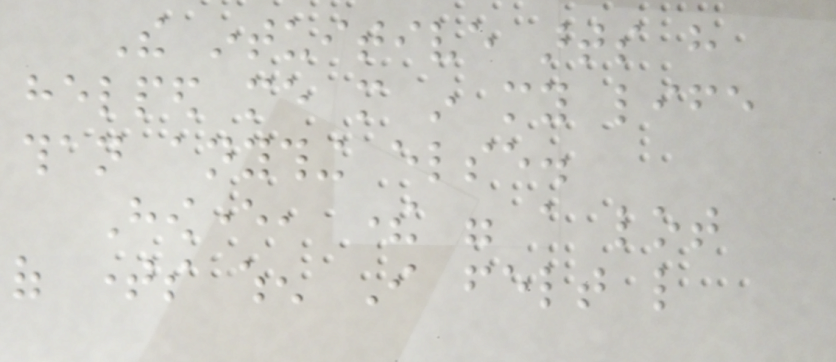The intuitive arts have
helped me more in my life
than anything else.
However, there were a lot
of times when I felt like
